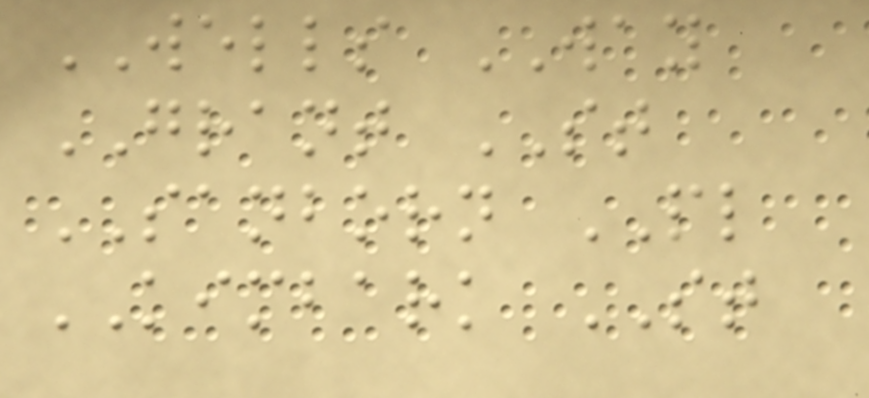WELLS WAY
GRANT ST
SANBORN PL
KIMBARK ST
